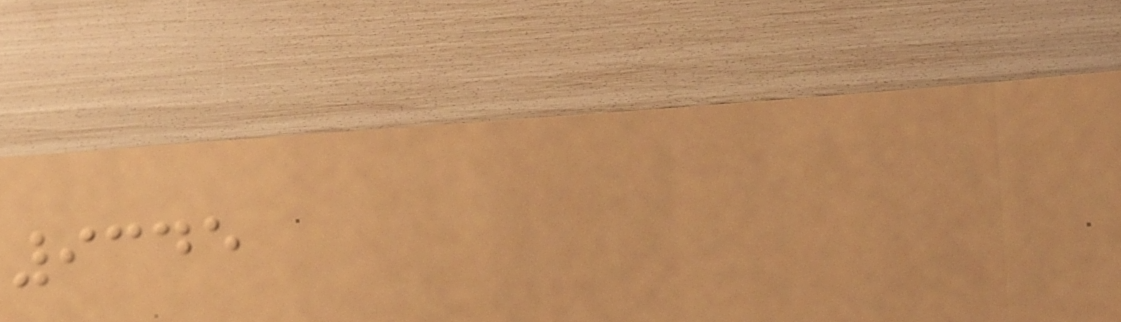9345
